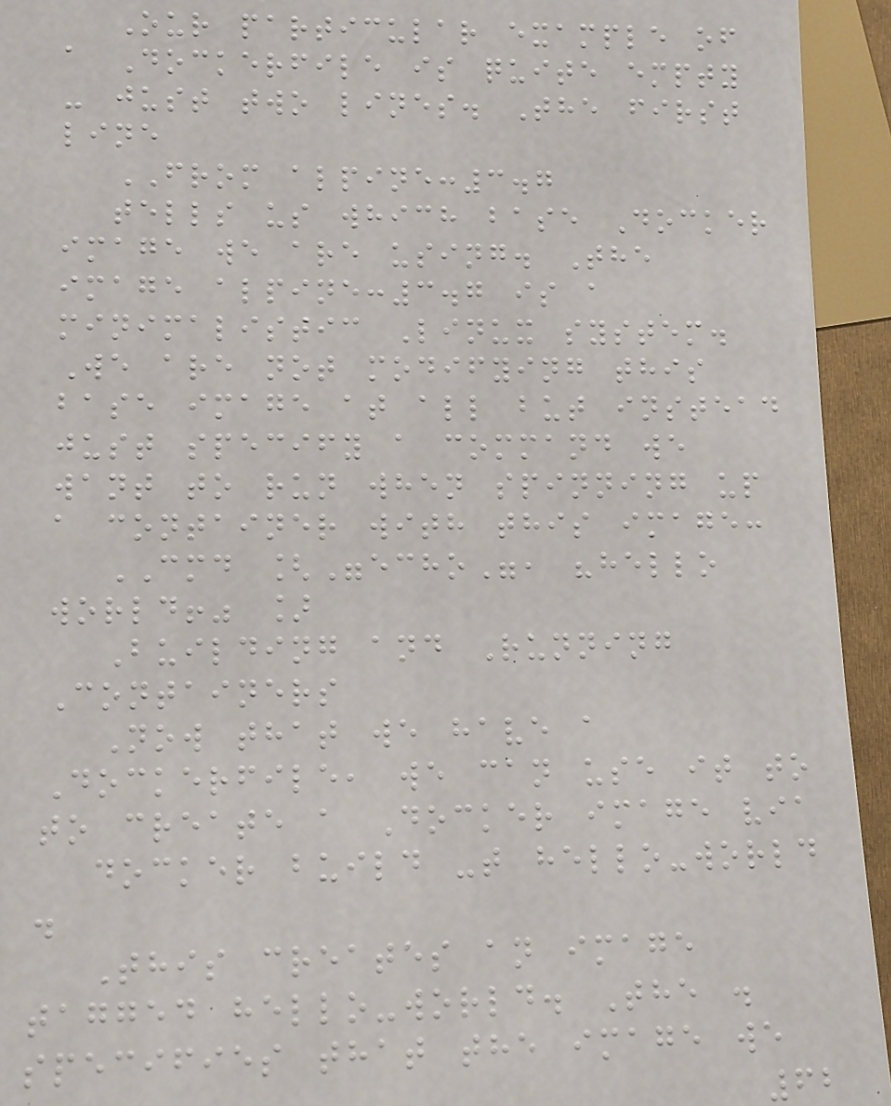Our particular example of
a Dockerfile is quite empty
- just two lines. The first
line
FROM alpine:3.7
tells us which base Docker
image we are using. The
image alpine:3.7 is a
minimalistic Linux system.
We are not modifying this
base image at all but instead
just specify a command we
want to run when spinning up
a container with this image:
CMD ["echo", "hello
world!" ]
Building and Running
Containers
Now that we have a
Dockerfile, we can use it to
to create a Docker image via
docker build -t hello-world
.
This creates an image
tagged hello-world. The .
specifies that the image we
62
